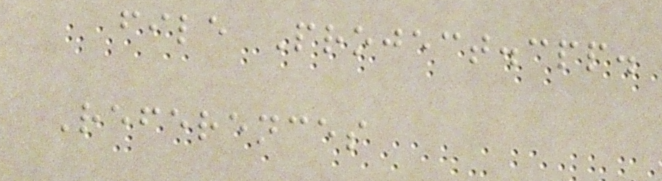file Project.cpp.
References
